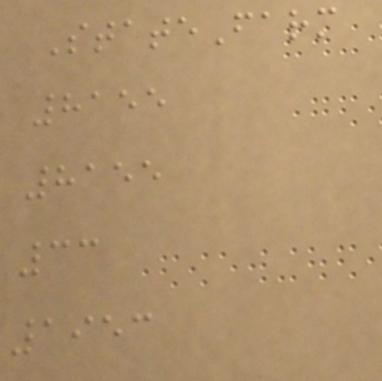StateFarm
8155
8155
33
1953
